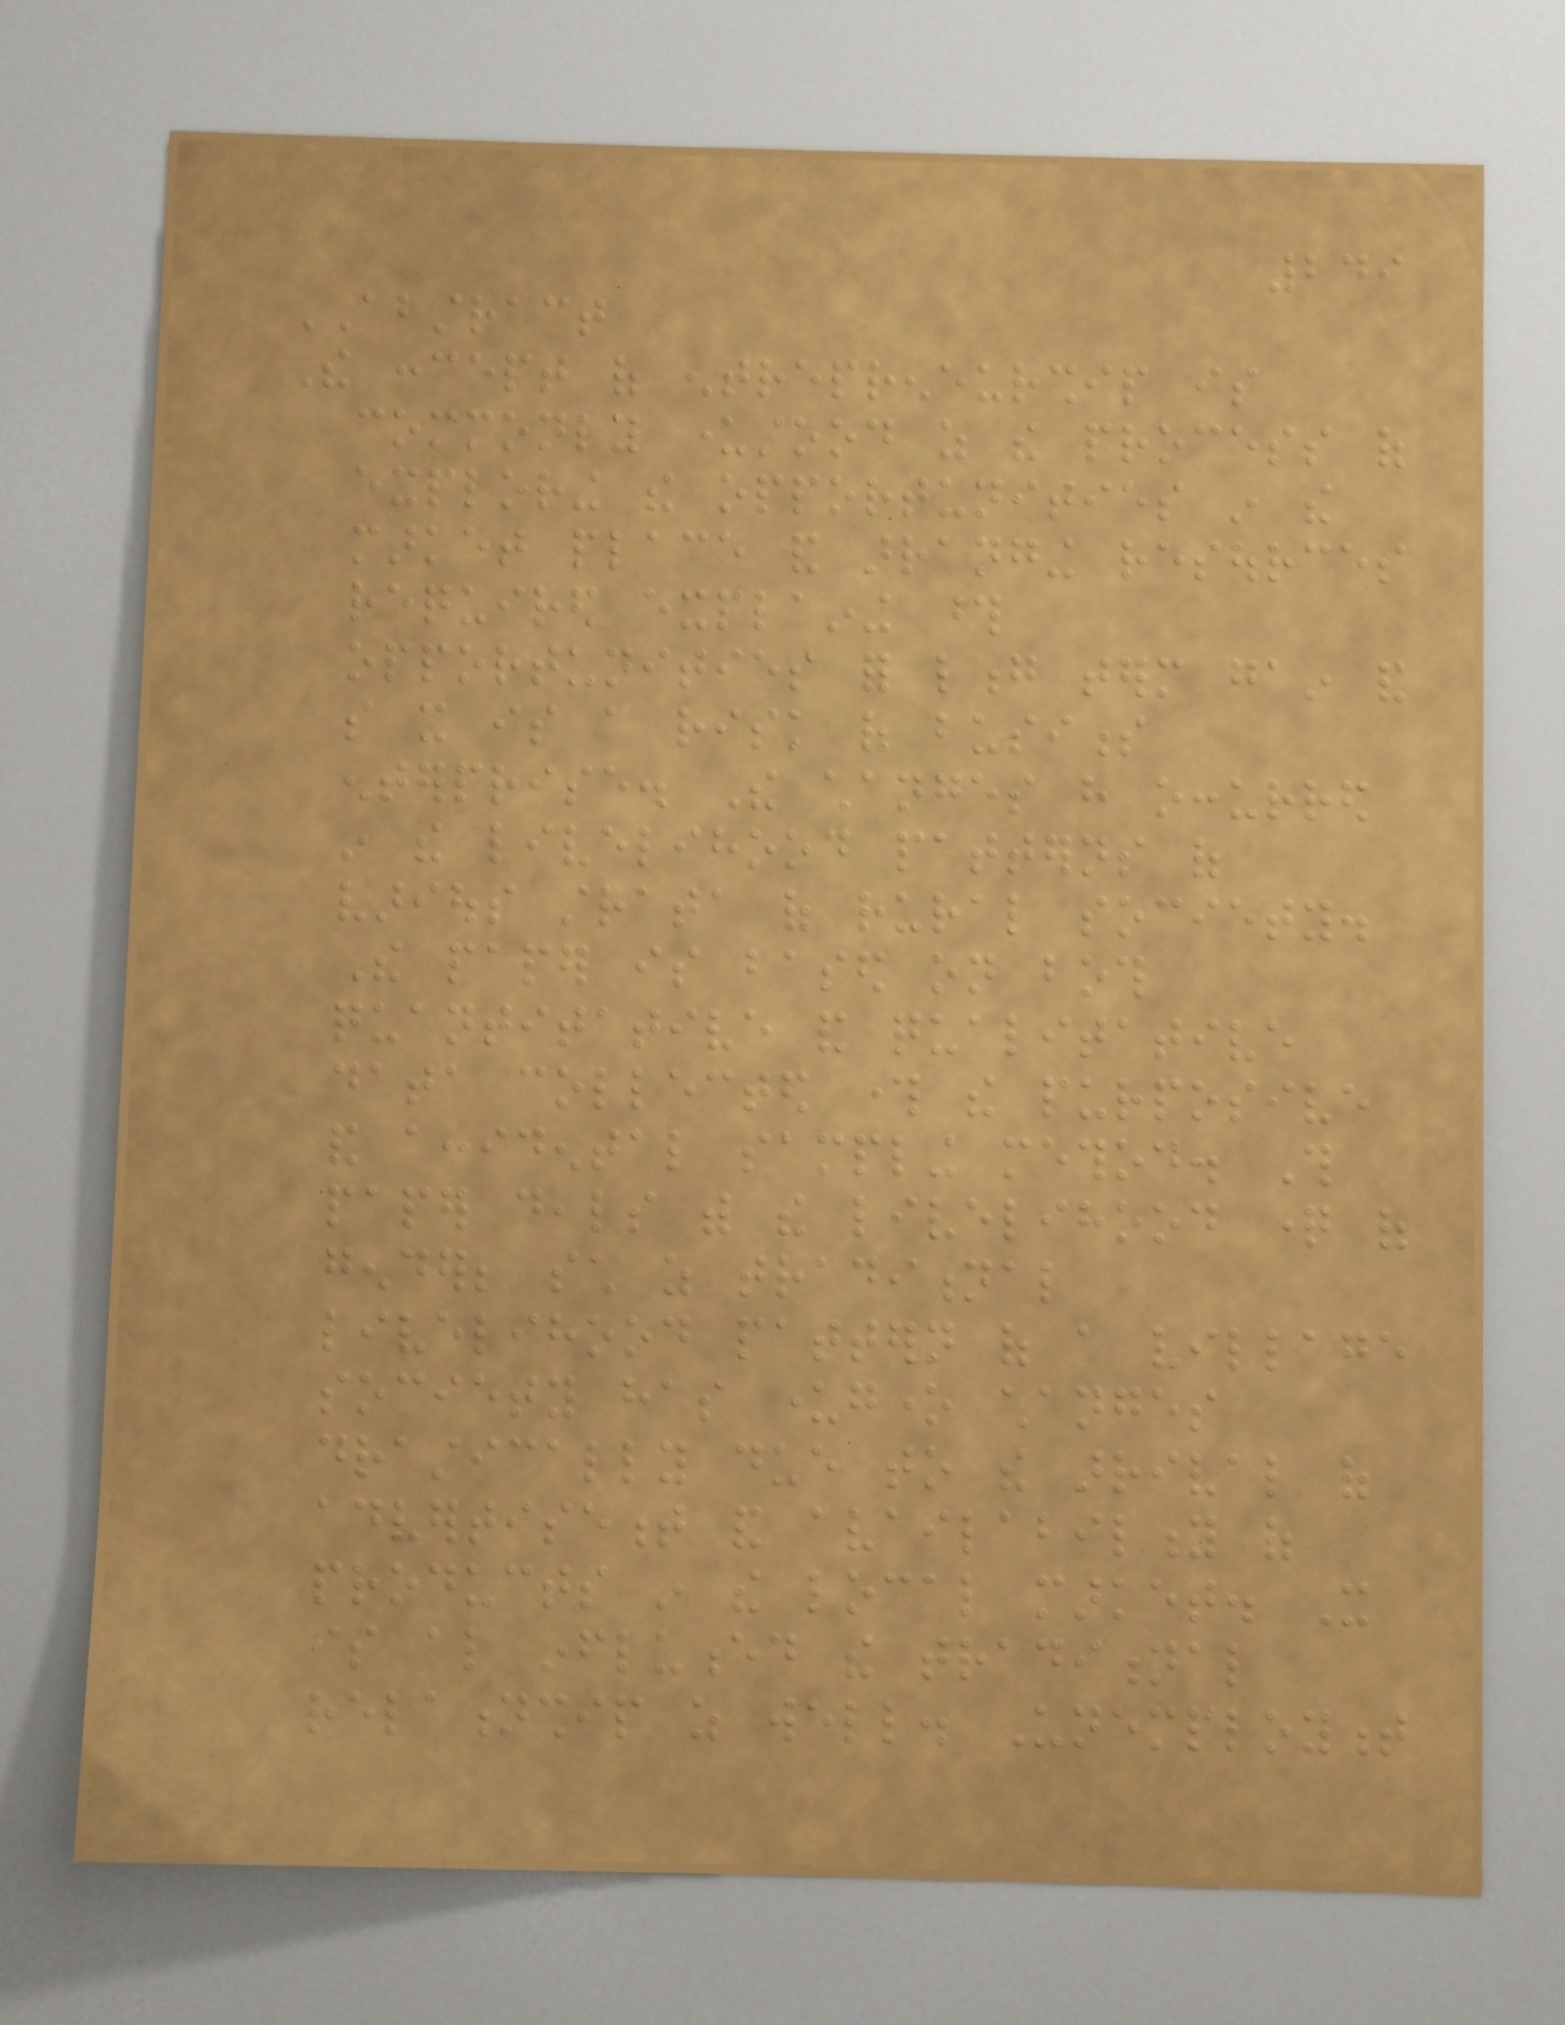249
ABSTRACT
The concept of entrepreneurship is
commonly understood as the process of
exploring the opportunities in the
market place and arranging resources
required explaining those
opportunities for long term gain and
so it is a risk of business
enterprise. The changes have occurred
in the livelihood patterns of
various strata of rural society.
The paper is based on both
quantitative and qualitative
data collected through the purposive
and accidental sampling method. This
paper deals with the livelihood question of
gender; such as traditional
livelihood pattern of a village
society has undergone changes
drastically due to the arrival of
advertisement and availability of
products in the local market. It
is also influenced the traditional
relationship as well. Unemployment
